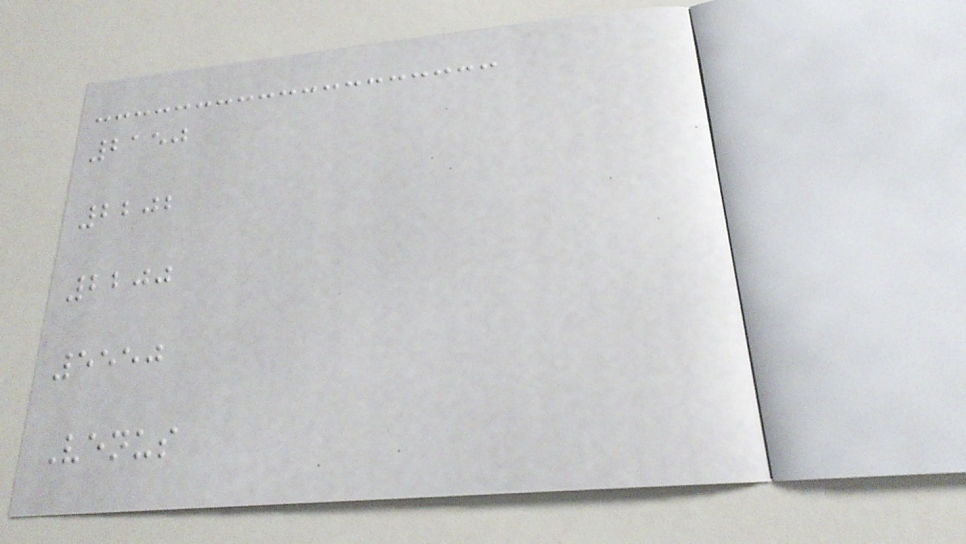2150
2202
2200
5550
Venus
